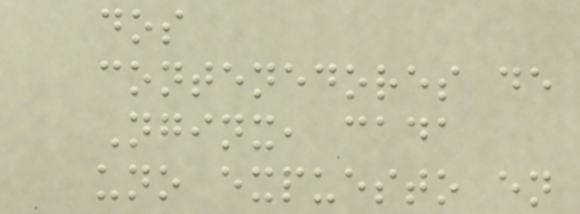dos
contenedores de
Nginx, cada
uno expuesto en
